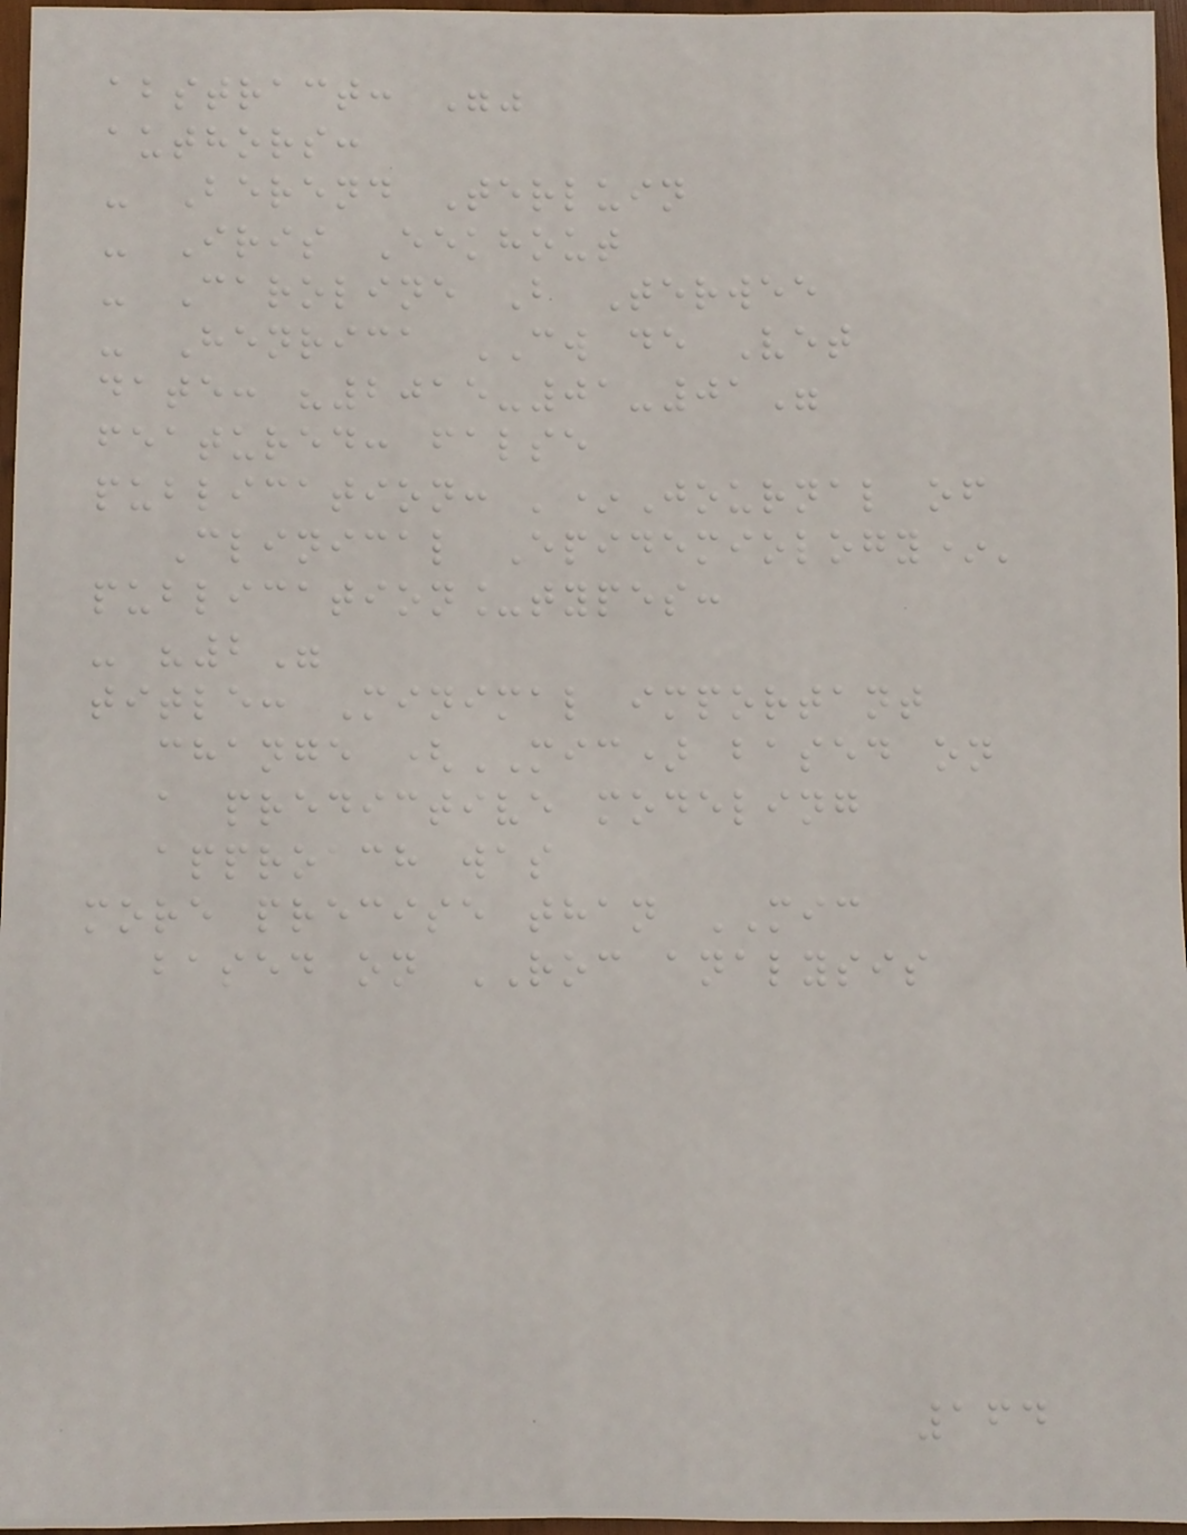abstract: ""
authors:
- Berend Terluin
- Iris Eekhout
- Caroline B Terwee
- Henrica CW de Vet
date: "2015-01-01"
featured: false
publication: '*Journal of
Clinical Epidemiology*'
publication_types:
- "2"
title: Minimal important
change (MIC) based on
a predictive modeling
approach was
more precise than MIC
based on ROC analysis
164
